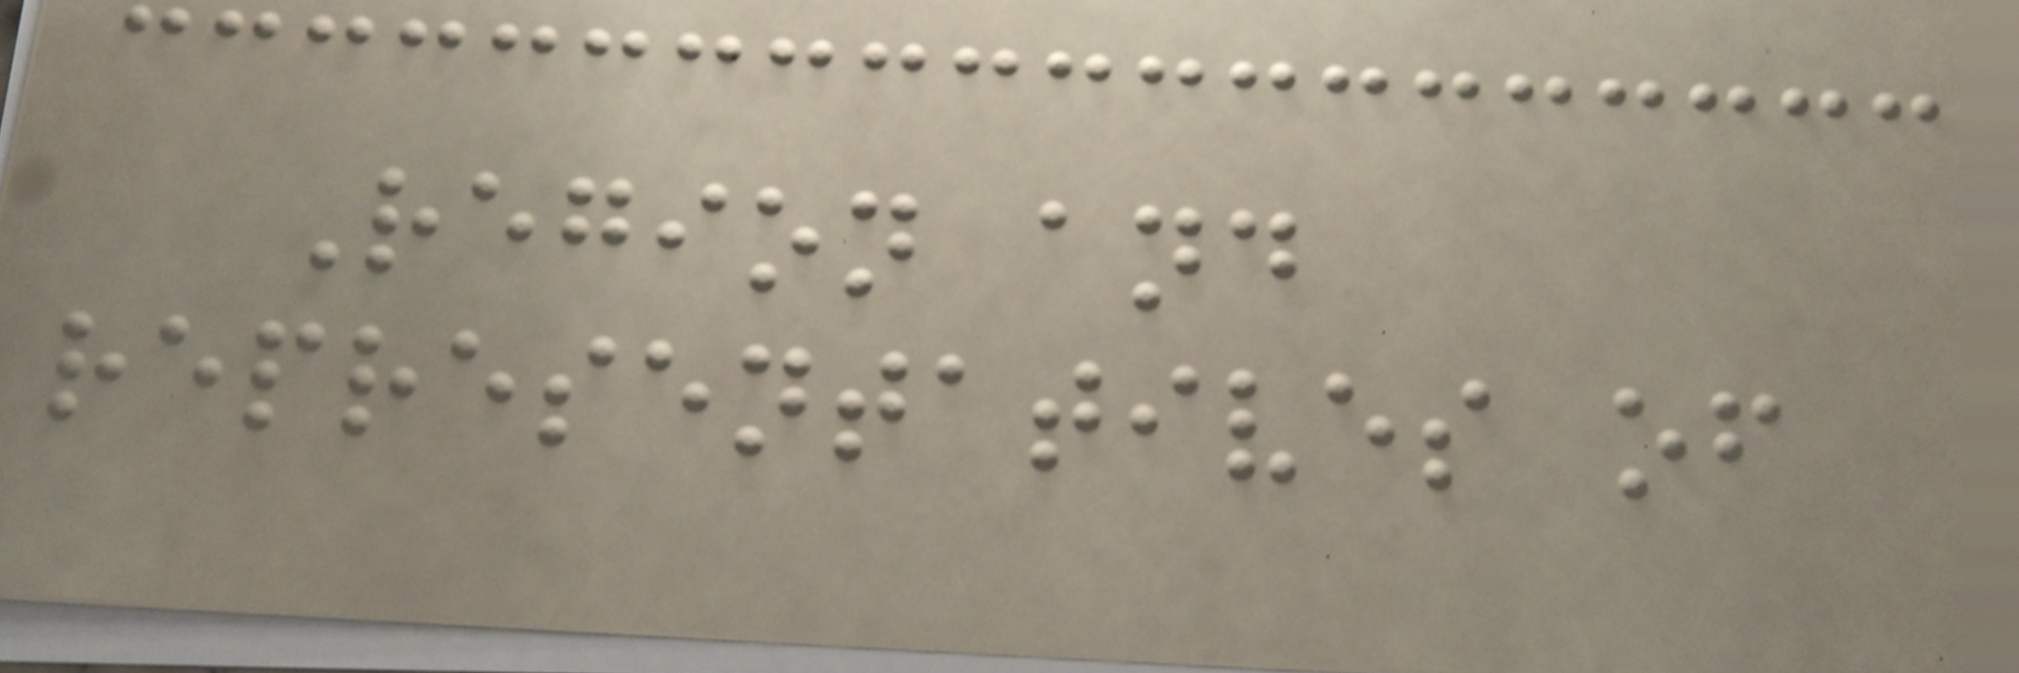Region and
representatives of
